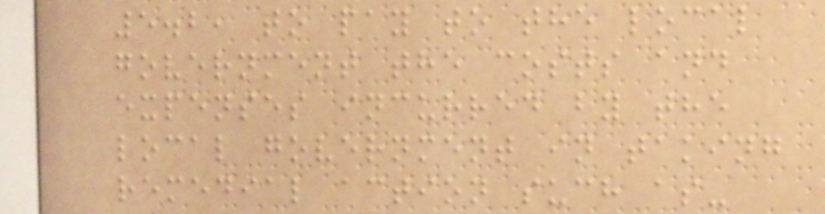5.2, to pay to the local
government the costs and
expenses incurred by the
local government in taking
remedial action such as-
